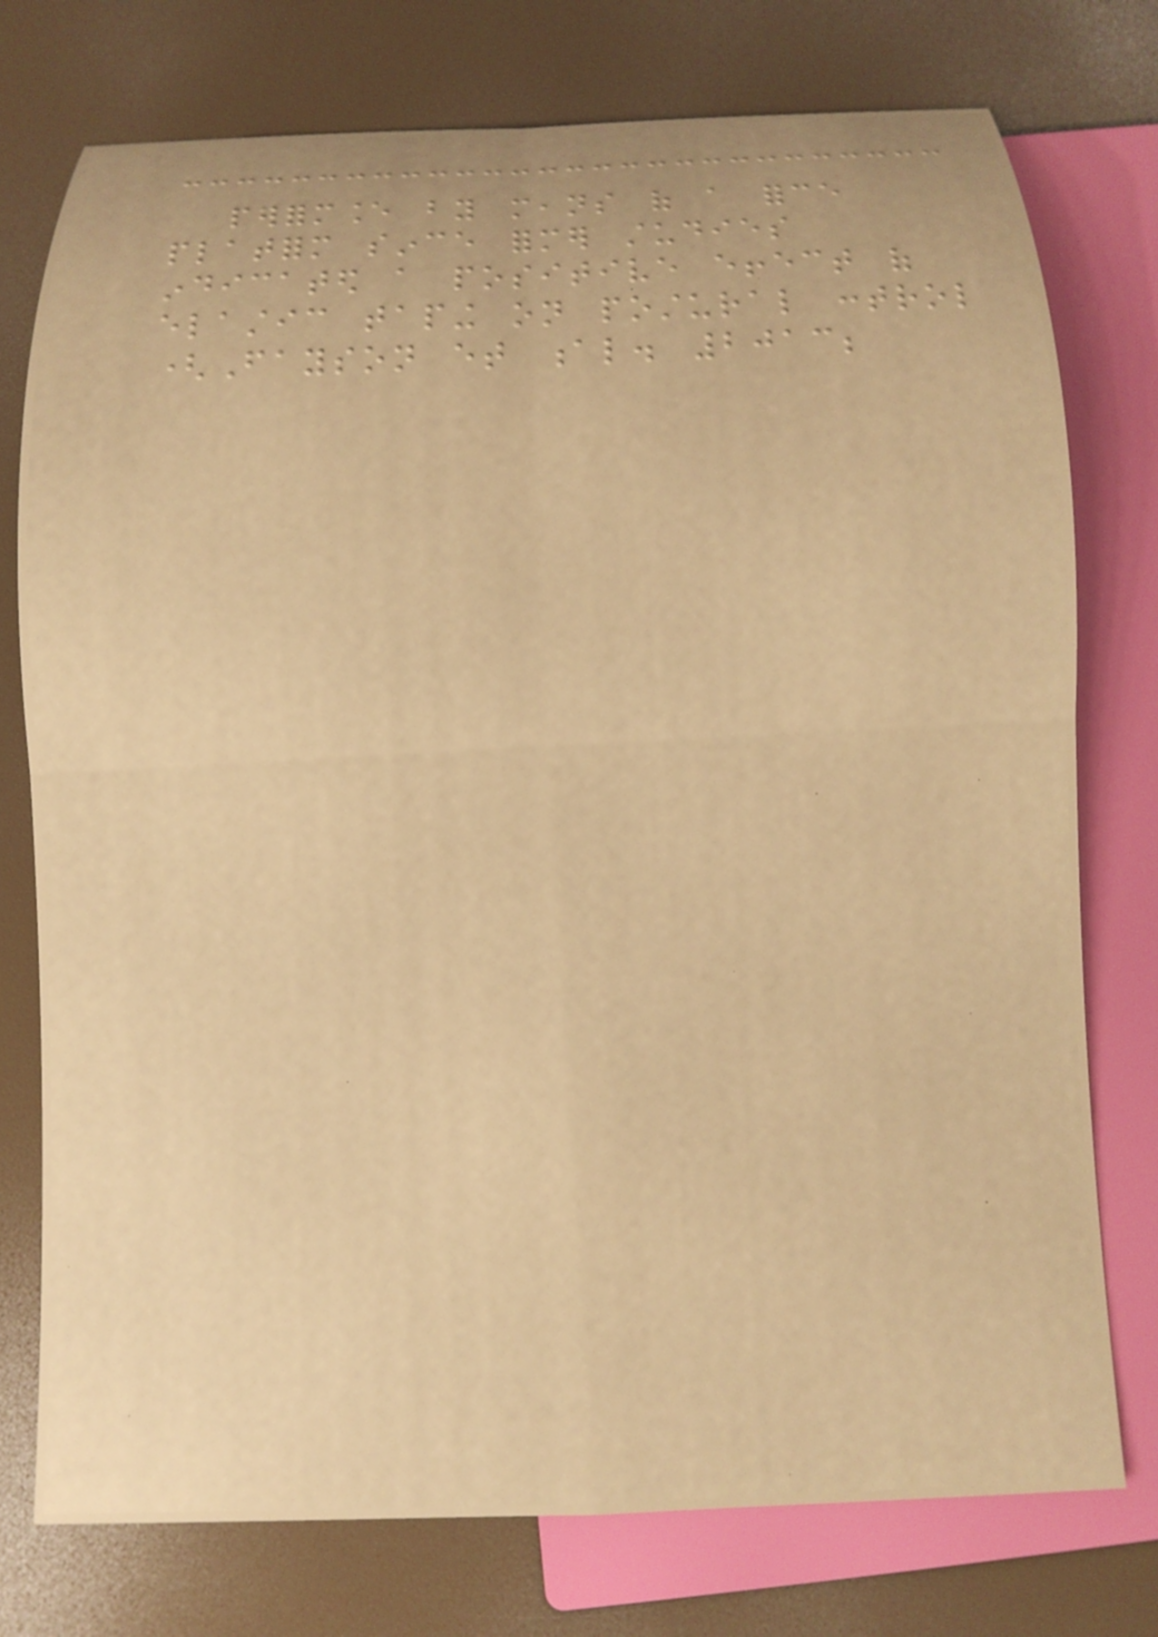performance by means of a force
platform since former studies
indicated a positive effect of
elastic taping on postural control
(Fayson et al. 2013;
